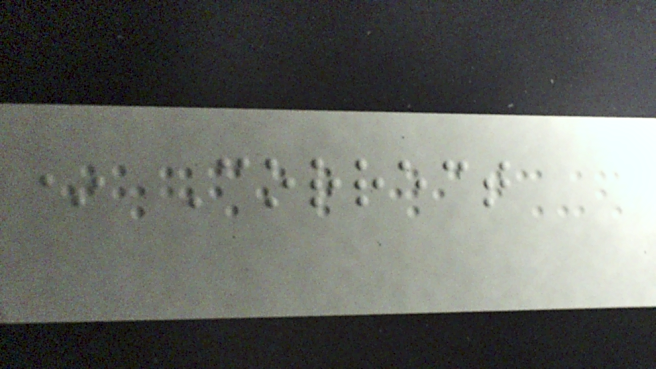* Correct
